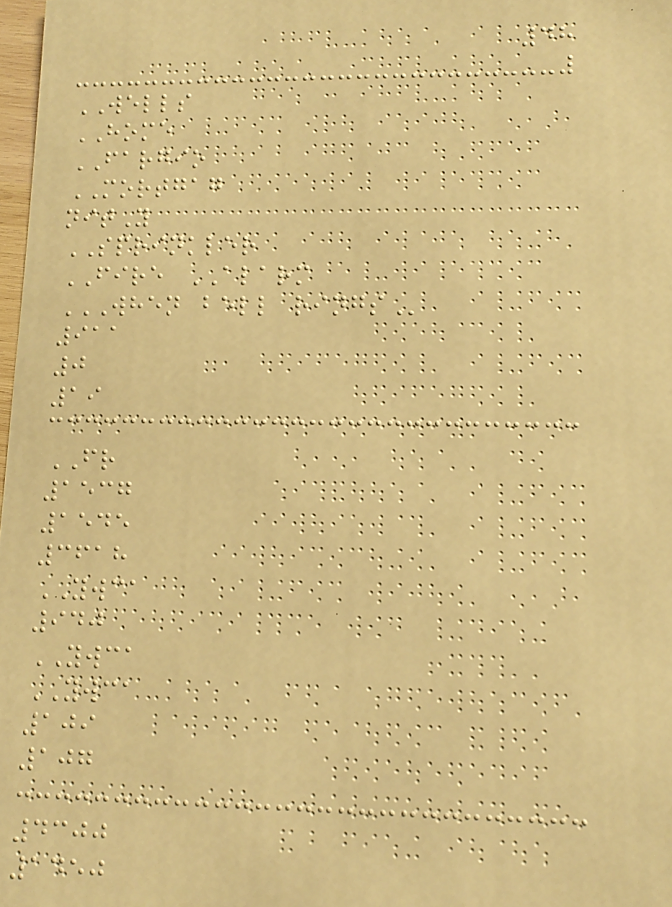48
WELLS
HOME
FARGIO
MORTGAG
nitY
SPRINKLER
FIRE ALARM
WHEN BELL RINGS
911
0
19
FR
1537
1545
3618
YWCA
940
YWCA
YWCA
109
107
4300
1450
